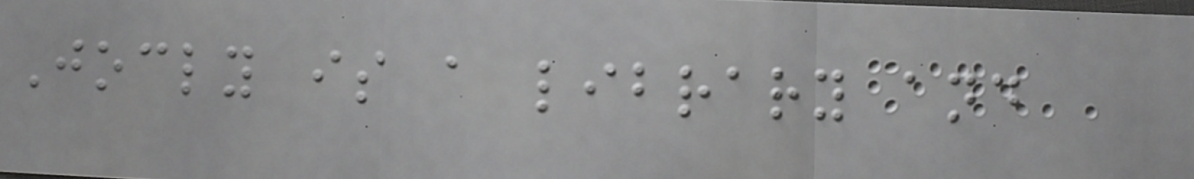Jocly is a library and
